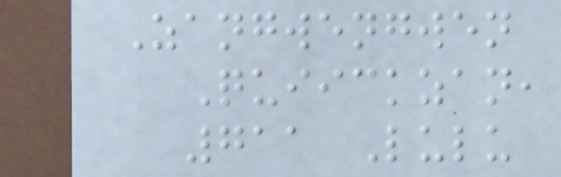Zangwengwen
Quiickzan,
711 Lulu
